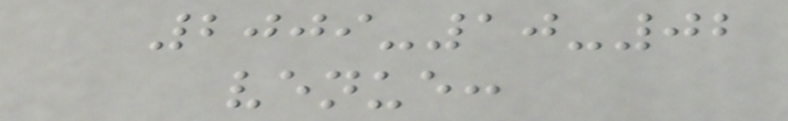2009-10-02
venue:
